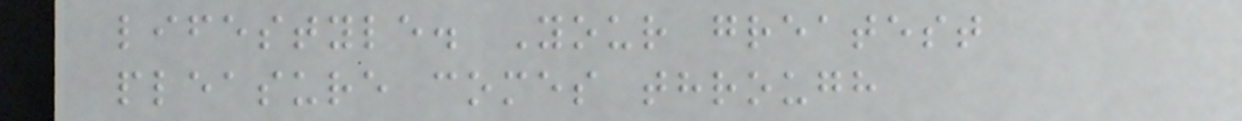lifestyle. Your greatest
pleasure comes through
